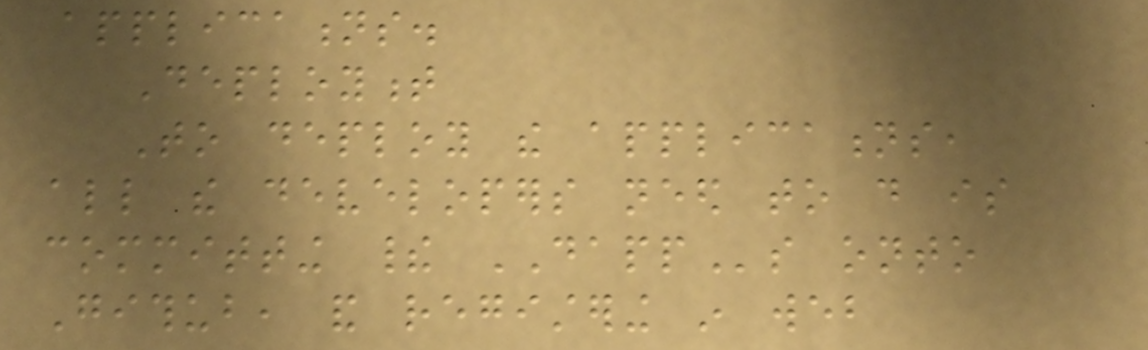applications.
Deployment
To deploy the applications,
all the developers need to do is
committing their DAPPs onto
Github, and registering in web
